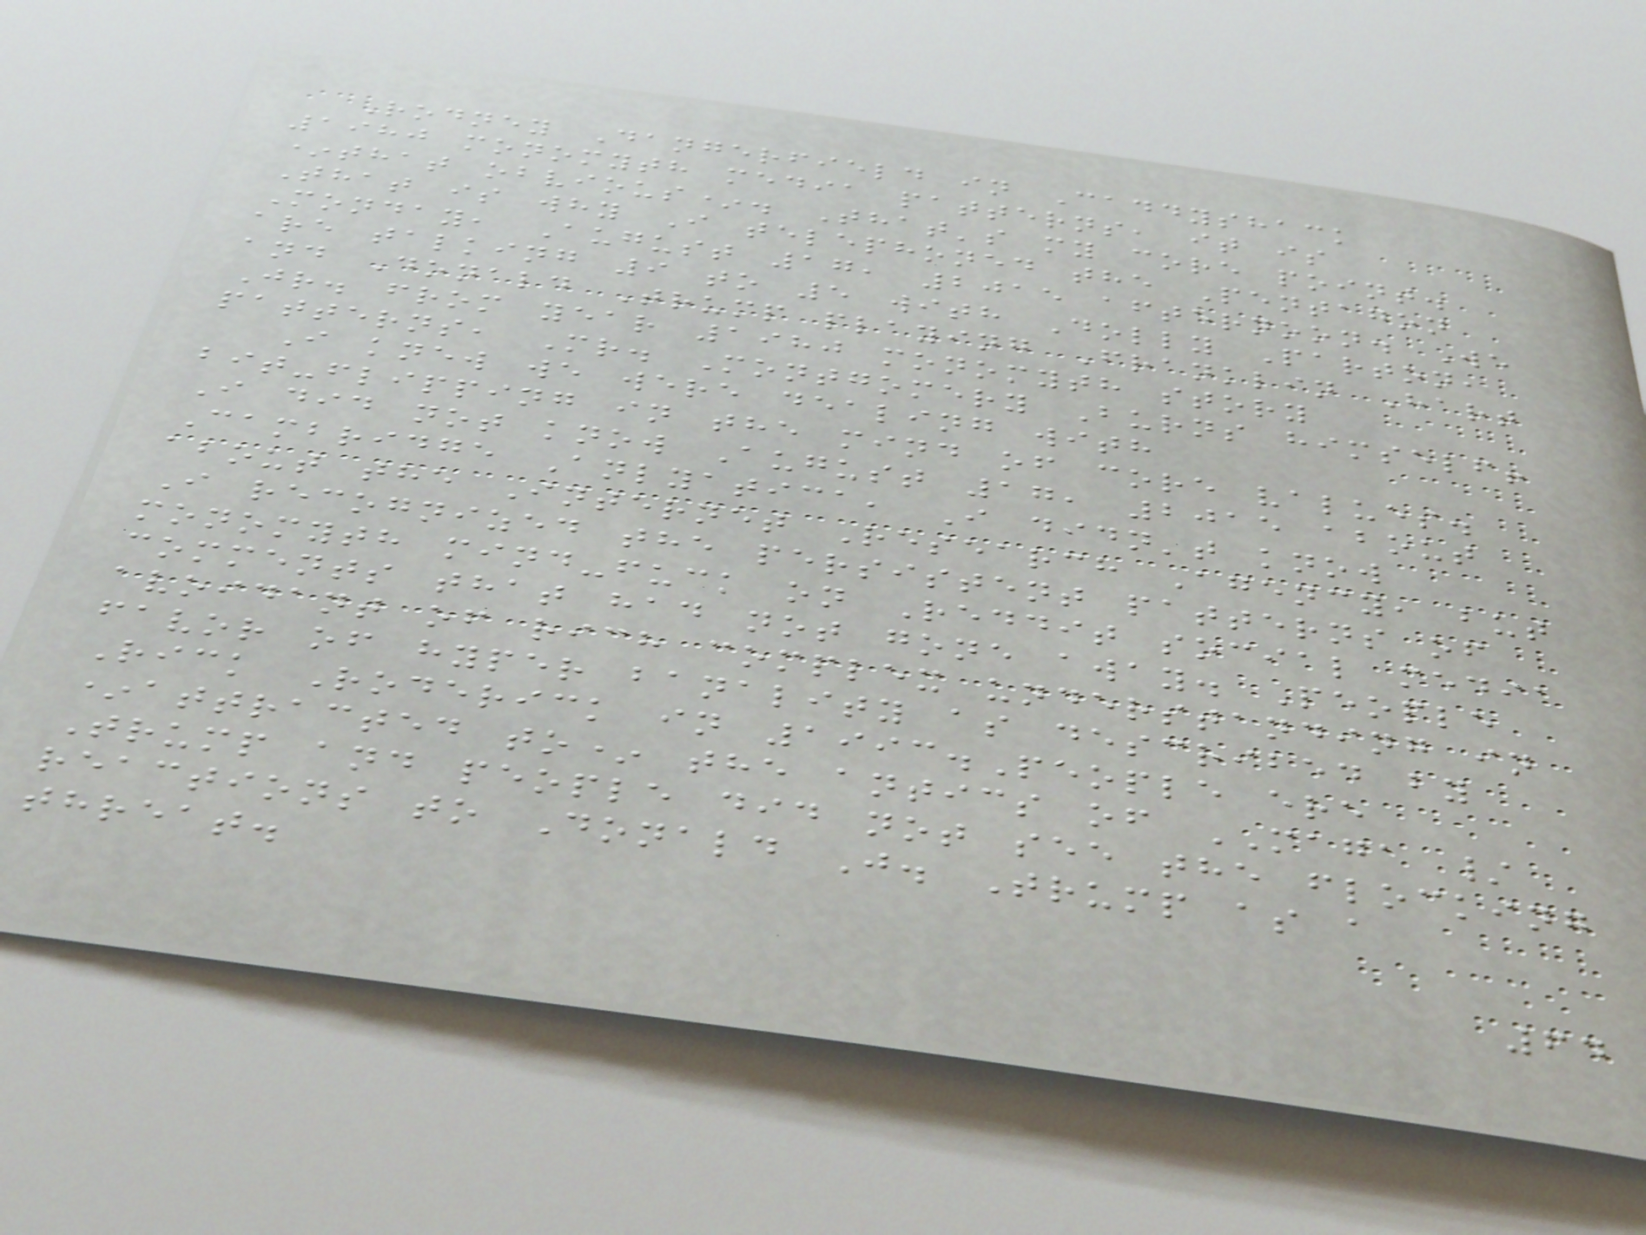Rodney Dangerfield in Caddyshack
1980 monomyth media patterns, it is
*that obvious*. That's my core point.
That is why I telephoned the Pentagon
Monday, August 17, 2015 afternoon. We
are talking 9 to 5 with Dolly Parton,
and Donald Trump playing Franklin Hart
Jr. from year 1980 monomyth story
patterns, Mr. Montgomery Burns himself!
I knew we were dealing with
bit-flipping in the mind of core values.
I did not know August 17, 2015 about
Cambridge Anlyatica, I didn't know
about the Internet Research Agency, but
I recognized the persistent patterns of
monomyth mind-fuck on Reddit social media
comments that had not gone away. People
avoidant of rich complex understanding in
favor of hyper banality as described by
Rick Roderick in 1993.People ere
*attracted to* the antics of MAGA /
Trump and people did not see the flocking
reactions to Donald J. Trump as a
threat.
64
